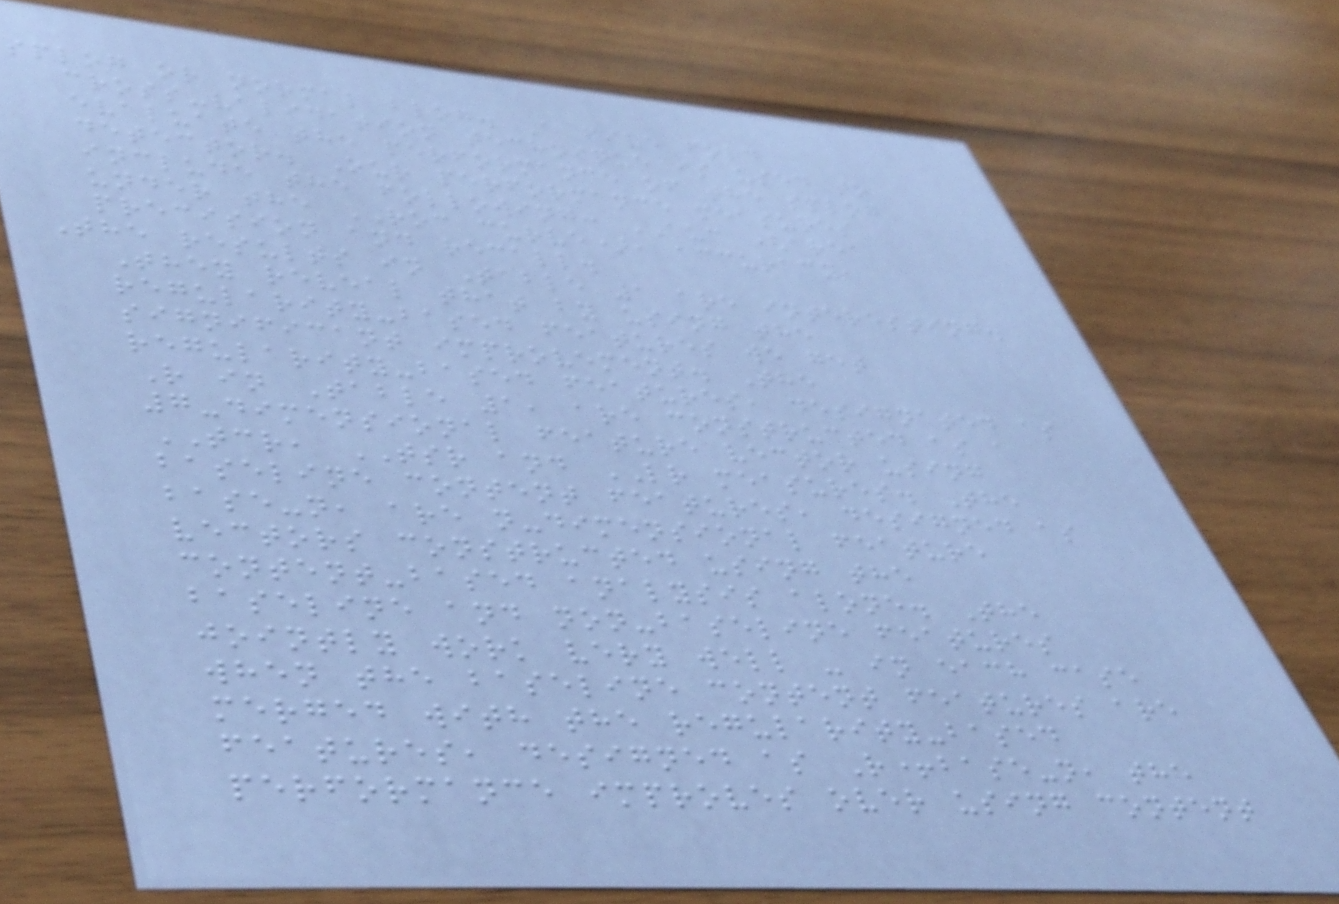splog or normal blog. A five fold
cross-validation technique is used to
evaluate the performance of the splog
detector. Our performance measures
include the following: AUC (area
under the ROC curve), accuracy,
precision and recall.
The results in Table 1 are interesting.
They reveal that by using the
regularity-based features we get
significant improvement. The
regularity-based features, designated as
R in Table 1, are constructed as a
7-dimensional feature vector using
TCR, TSR and LR measures. The
baseline content features, designed as
base-n, are n-dimensional feature
vectors constructed using the
content-based analysis alone. The
baseline and non-baseline features
jointly work very well - in each case
when the baseline content features are
merged with the regularity-based
features, designed as R+base-n, the
performance improves over using content
